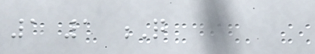1 1 Q
